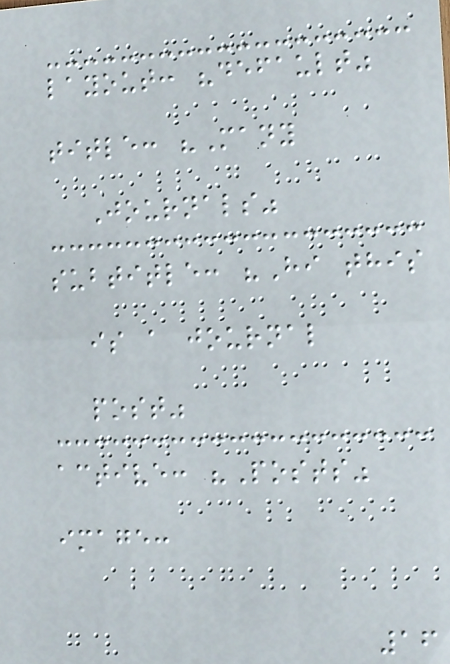layout: "default"
title: "Many
Journals"
subtitle: "Hi this
is a journal
post"
active: "Posts"
image:
16
